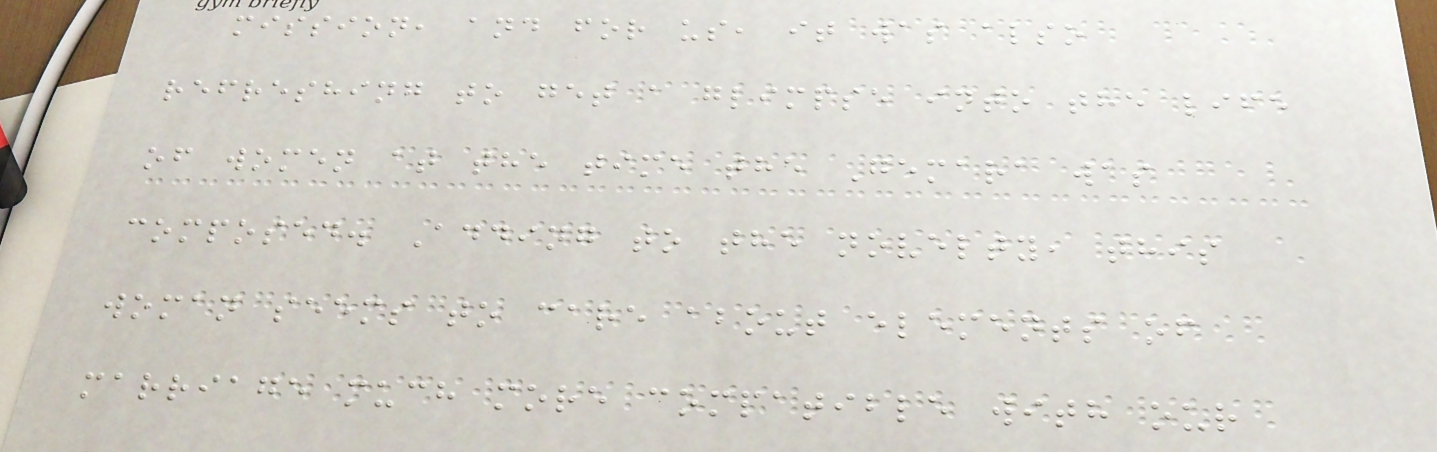mission, and for us, it was also
refreshing to get a glimpse into the life
of women at the time the Gemara was
composed. Adding to the novelty, this
woman seems to care about elements of
marriage much more compatible with our
